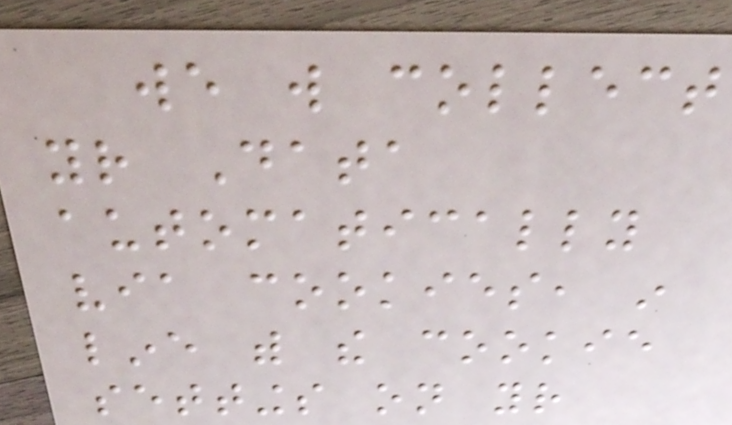we will collect
your Data
automatically
via cookies, in
line with the cookie
settings on your
